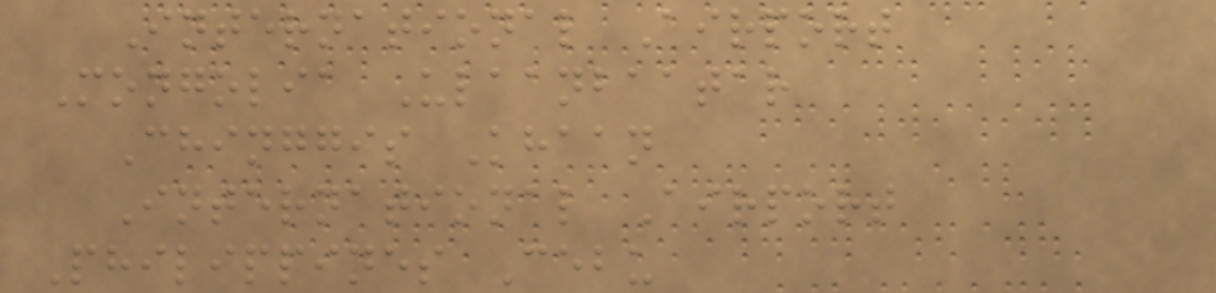International Airport
Mongolia Ulaanbaatar
Chinggis Khaan
International Airport
Philippines Cebu
